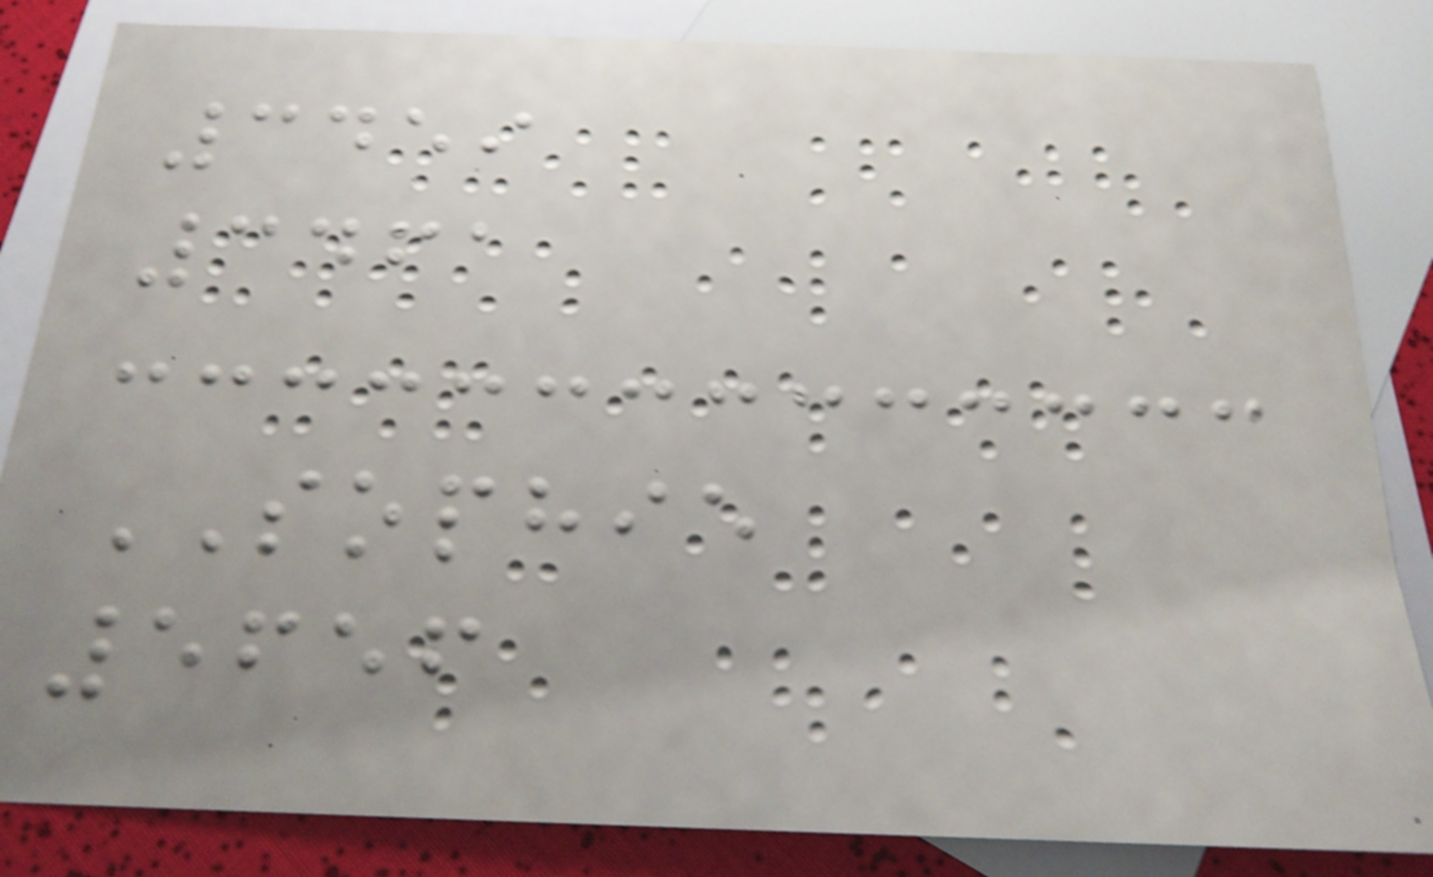3459
3461
SOPHIE
5656
